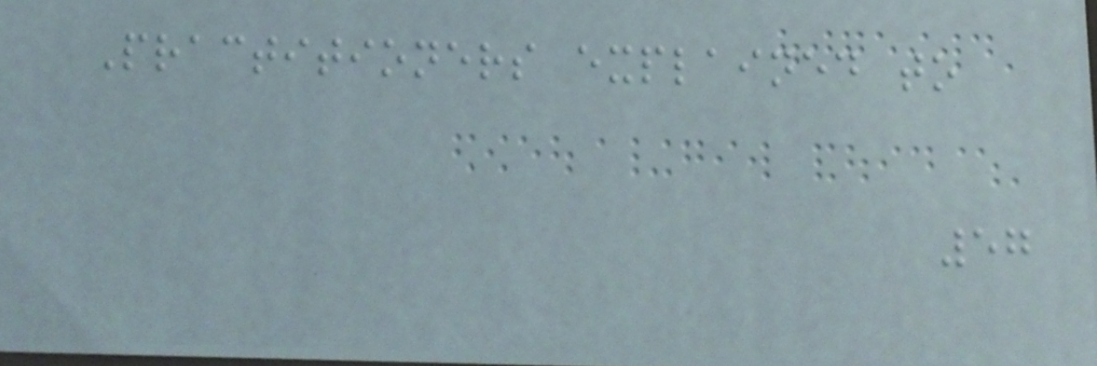Practitioners explained to
57
